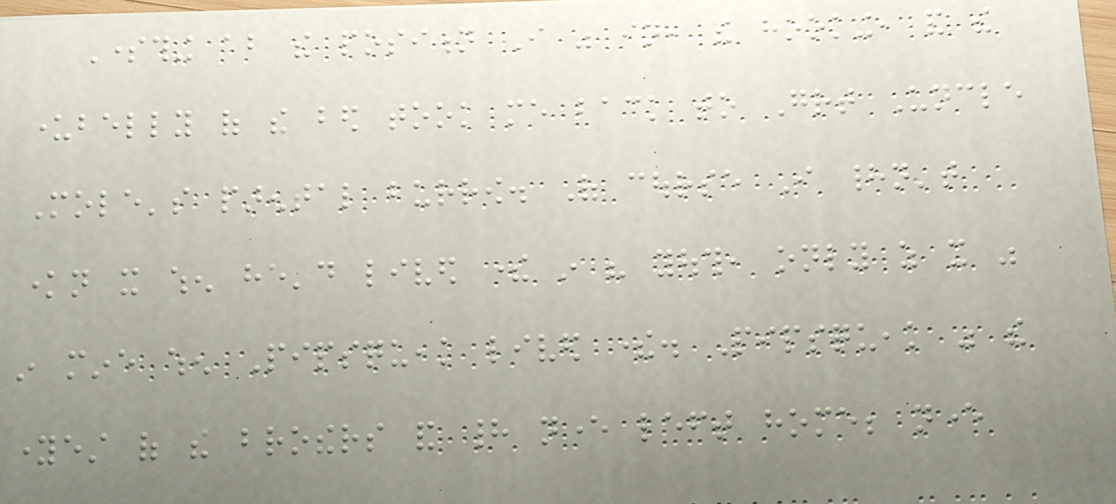Something about the position I was in, the hooking, and the
underbelly of the bed took me back to Great Uncle
Mole's parental burrow. Of course I hadn't
known it when he'd lived there in his youth, only as it was
in mine when Pipsqueak lived there. Pipsqueak was the
youngest of the brothers and had never left home; never
